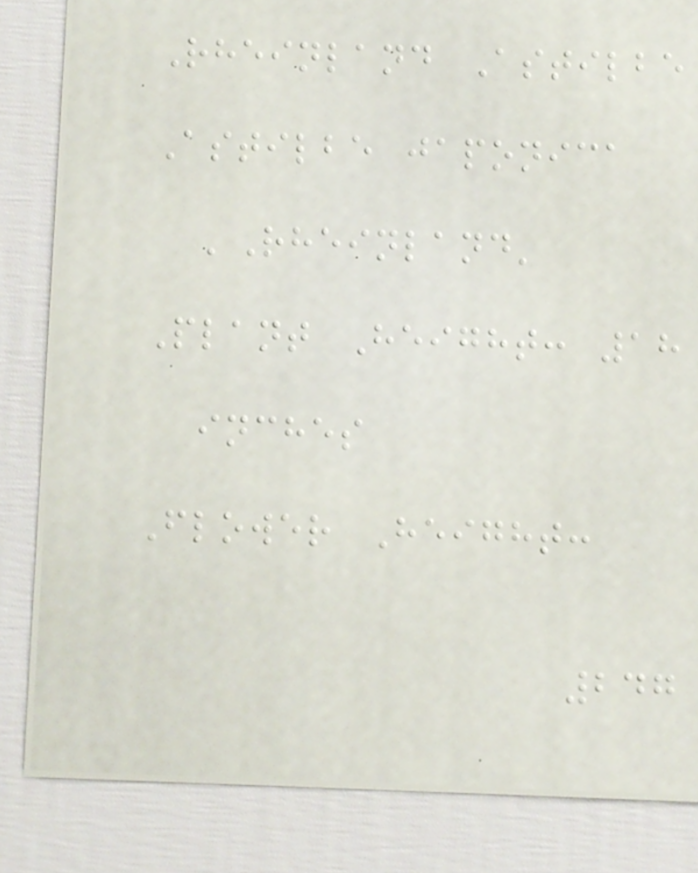Rheinland Astilbe
Astilbe japonica
'Rheinland'
Plant Height: 18
inches
Flower Height:
247
